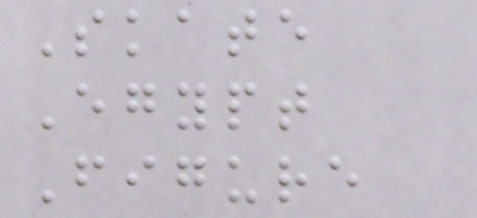Skate
Egypt
Figure
